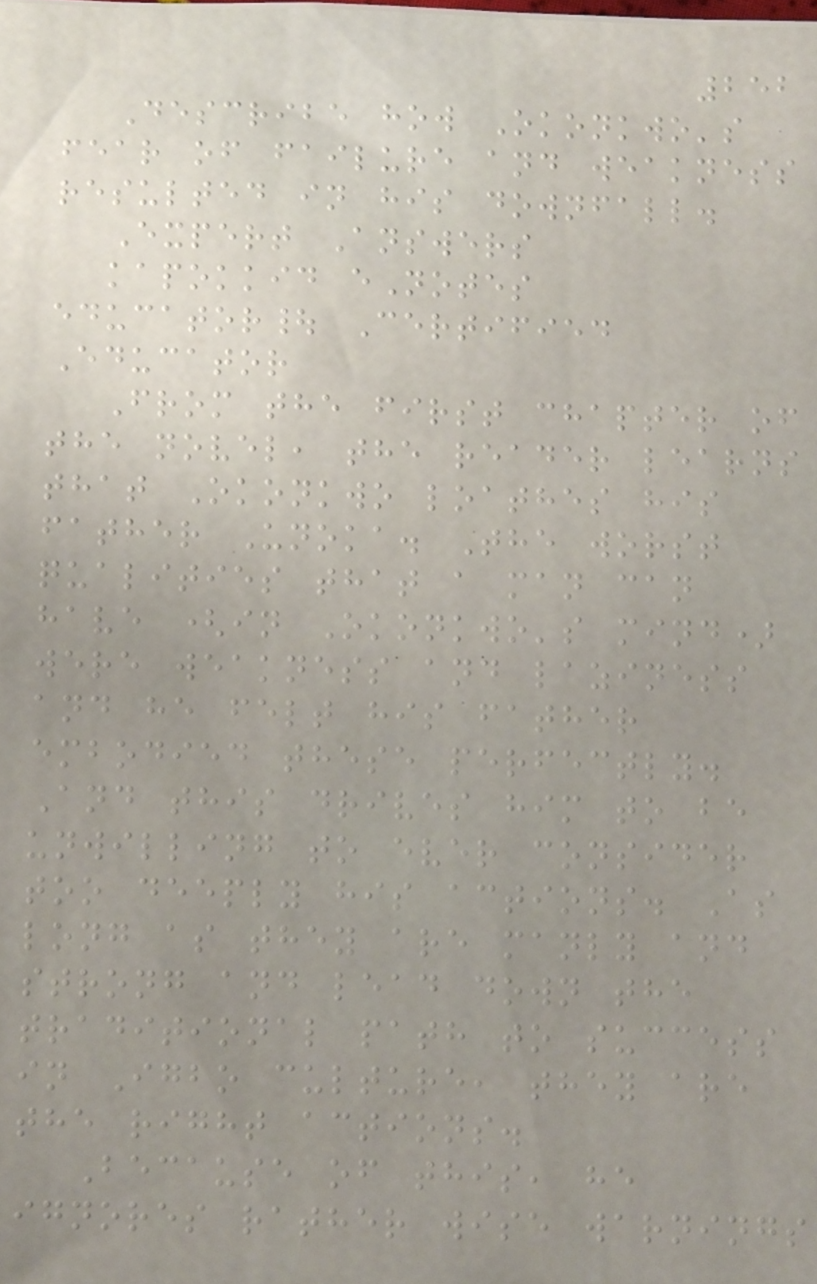252
Describe how Okonkwo's
fear of failure and weakness
resulted in his downfall.
Expert Answers
kapokkid eNotes
educator| Certified
Educator
From the first chapter of
the novel, the reader learns
that Okonkwo loathes his
father Unoka. The worst
qualities that a man can
have (in Okonkwo's mind)
were weakness and laziness
and he felt his father
embodied these perfectly.
And this drives him to be
unwilling to ever consider
too deeply his actions. As
long as they are manly and
strong and lead down the
traditional path to success
in Igbo culture, they are
the right actions.
Because of this, he
ignores rather wise warnings
